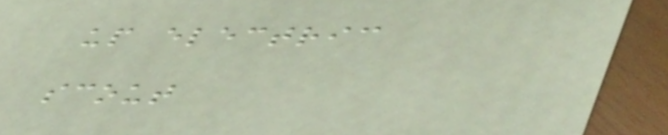up electric
scout
